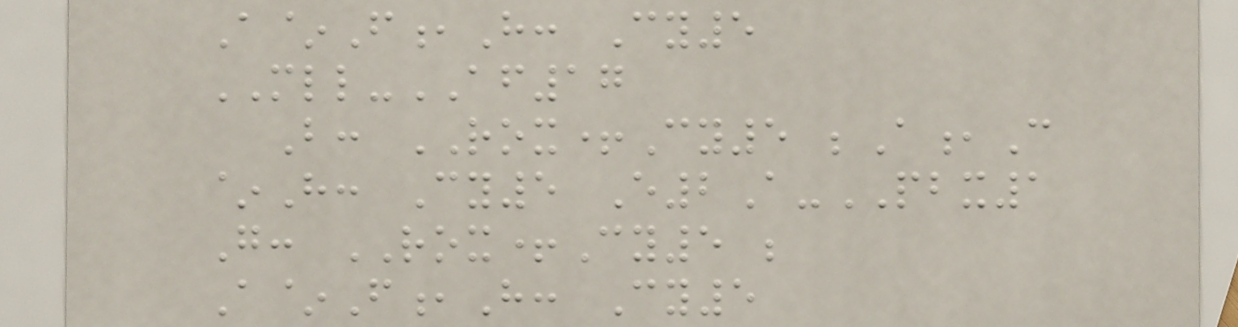A~F,H: Cy5
MLL-AF17
B: ROX+Cy5 ;A,C
~H: Cy5 E2A-PBX1
G: ROX+Cy5 ;
A~F,H: Cy5
